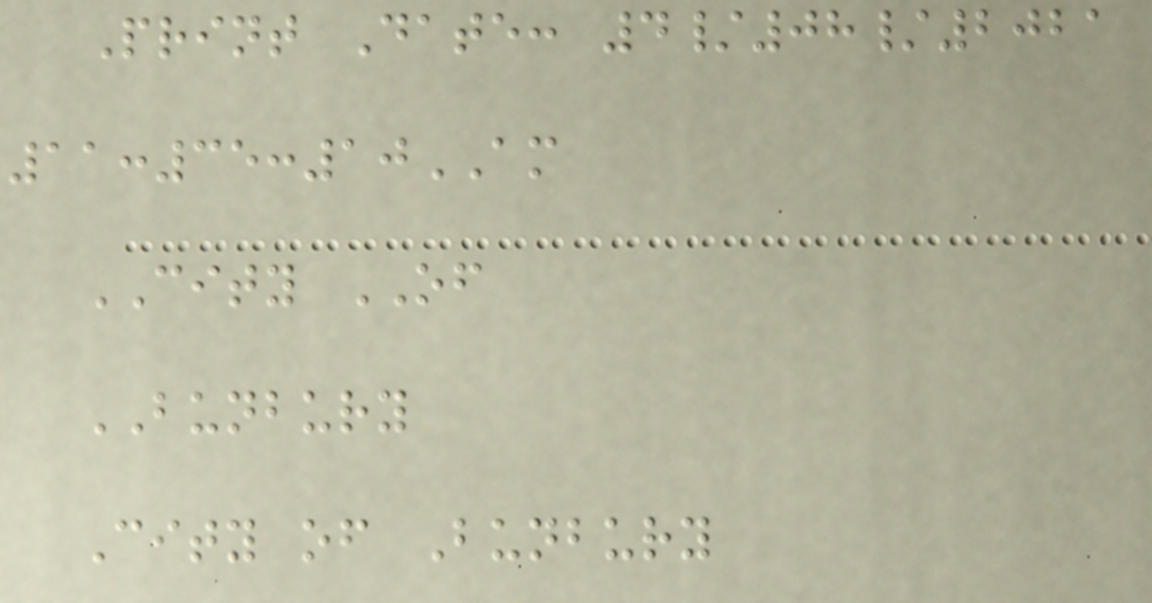Print Date: 4/08/2021
11:35:10AM
CITY OF
BUNBURY
City of Bunbury
